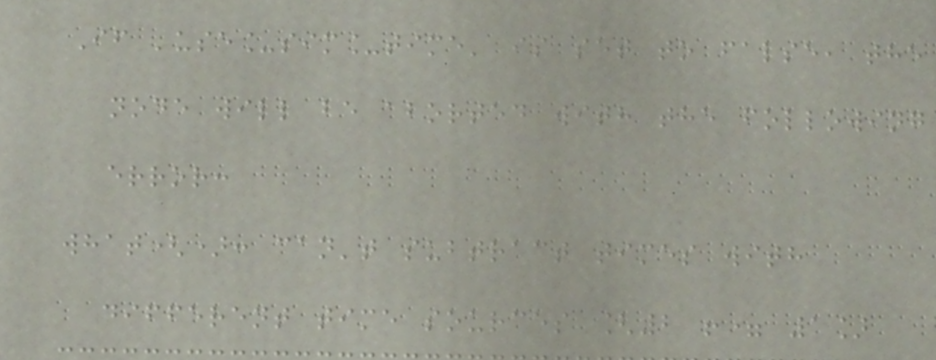If 'use_sim_time' is set to false, the
node will be aborted with the following
error:
what(): can't subtract times with
different time sources [2 != 1]
